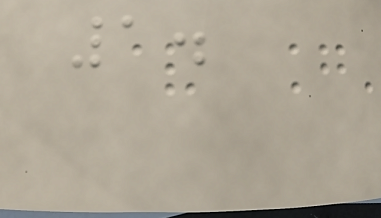1.
